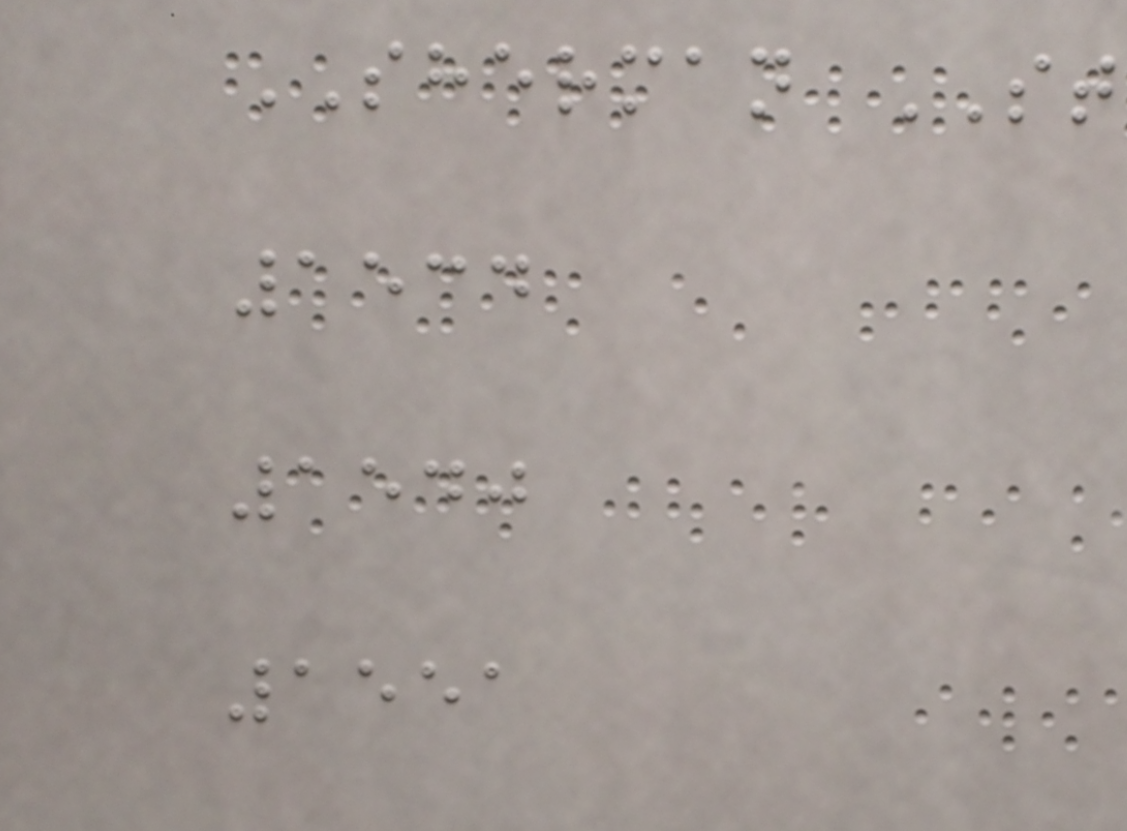SHERMAN ST
1534
1540
1551
